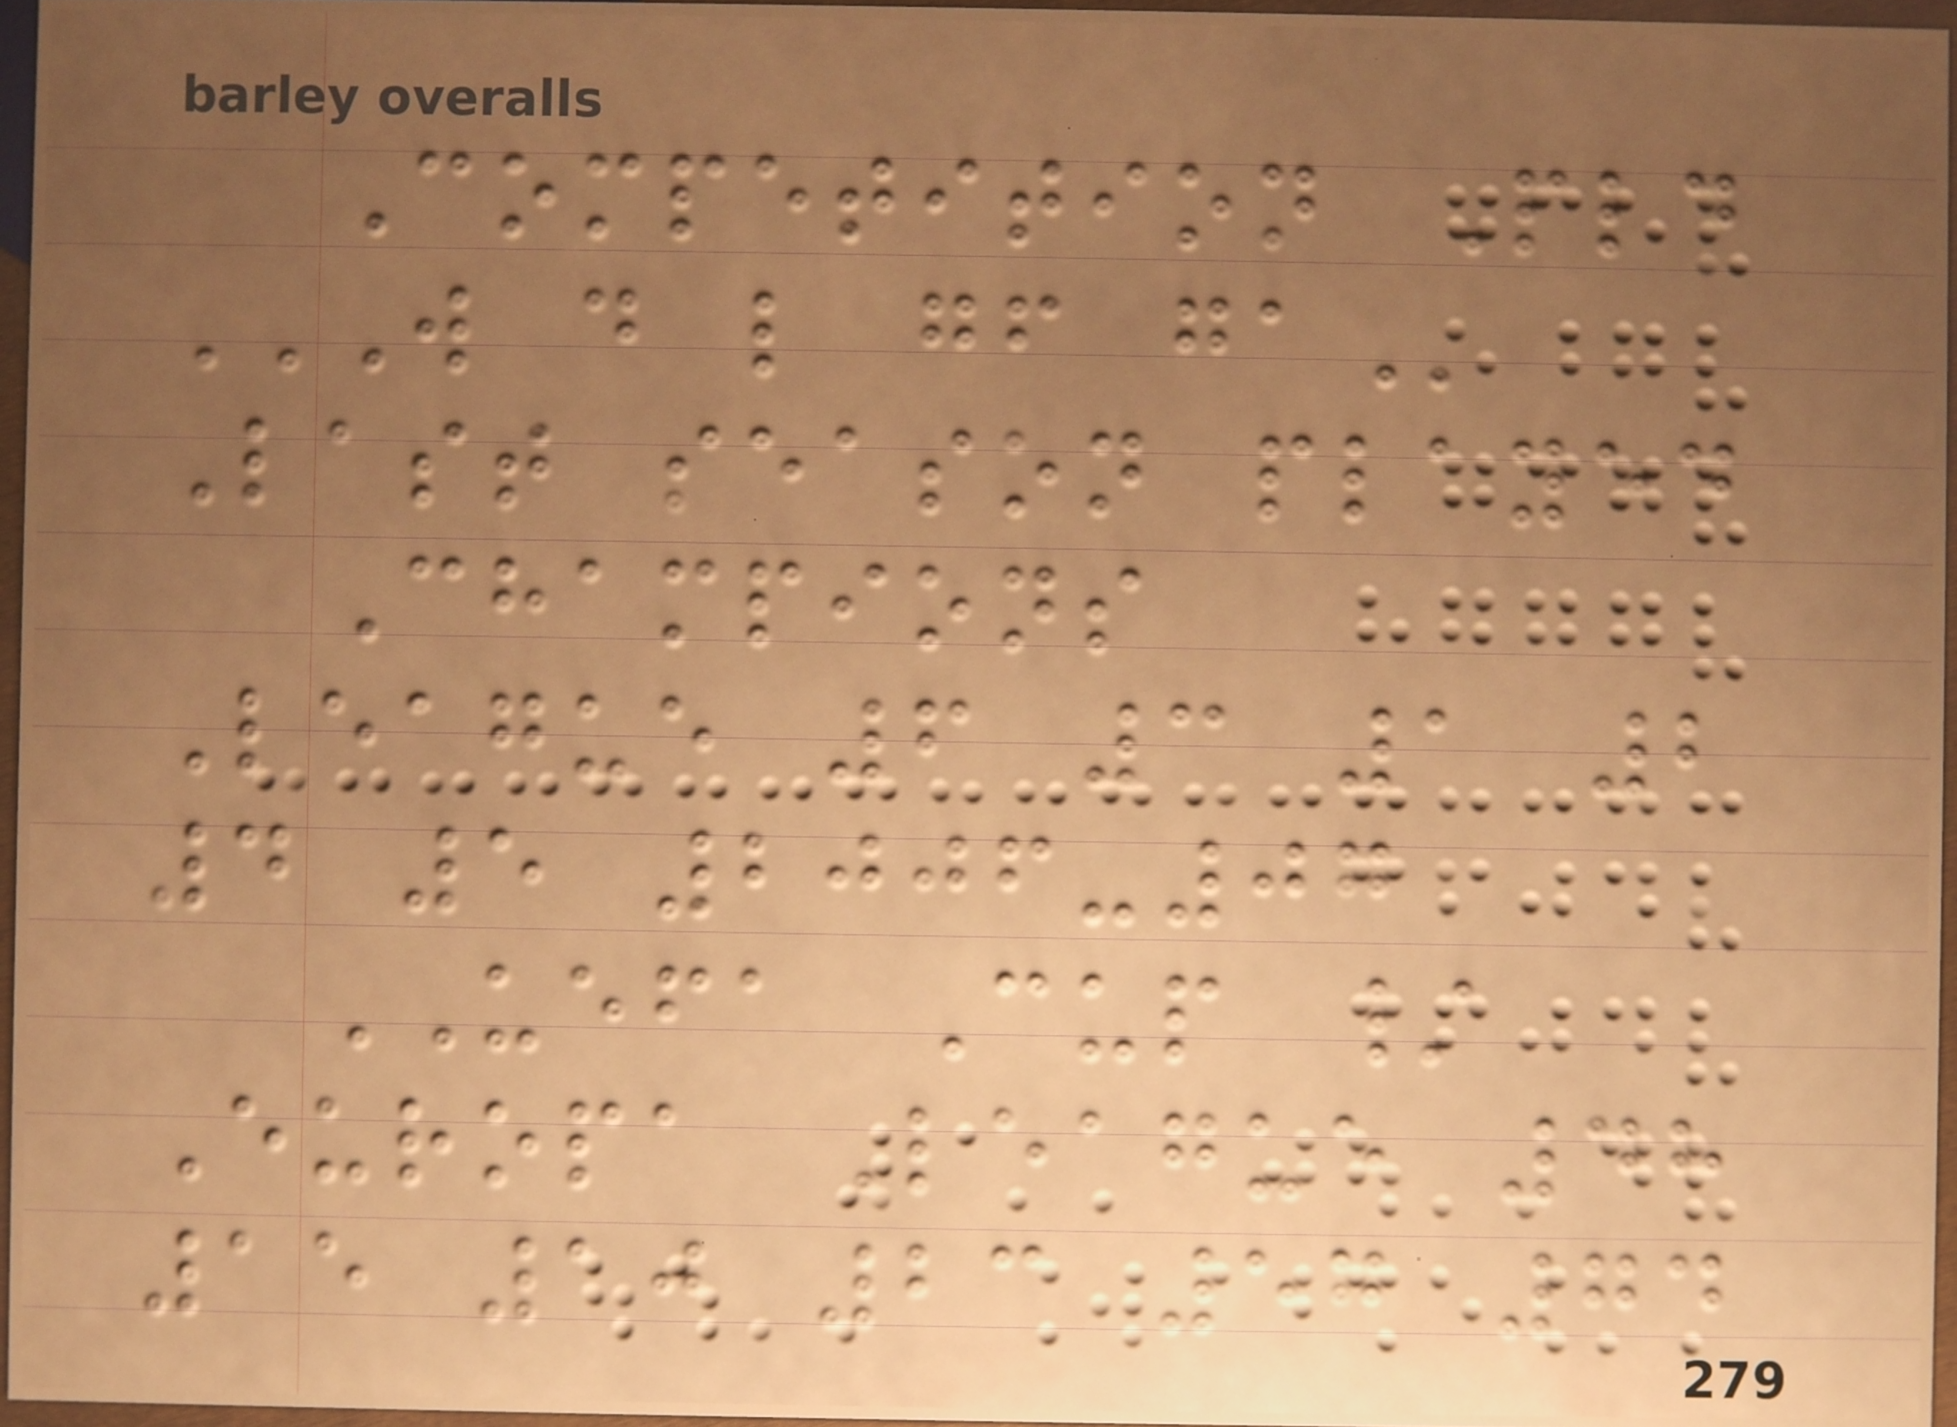Competition Pld
W D L GF GA
Last season played
Champions
League 6 3 1 2
4 5 2006-07
UEFA Cup /
Europa League 48
15 10 23 57 74
